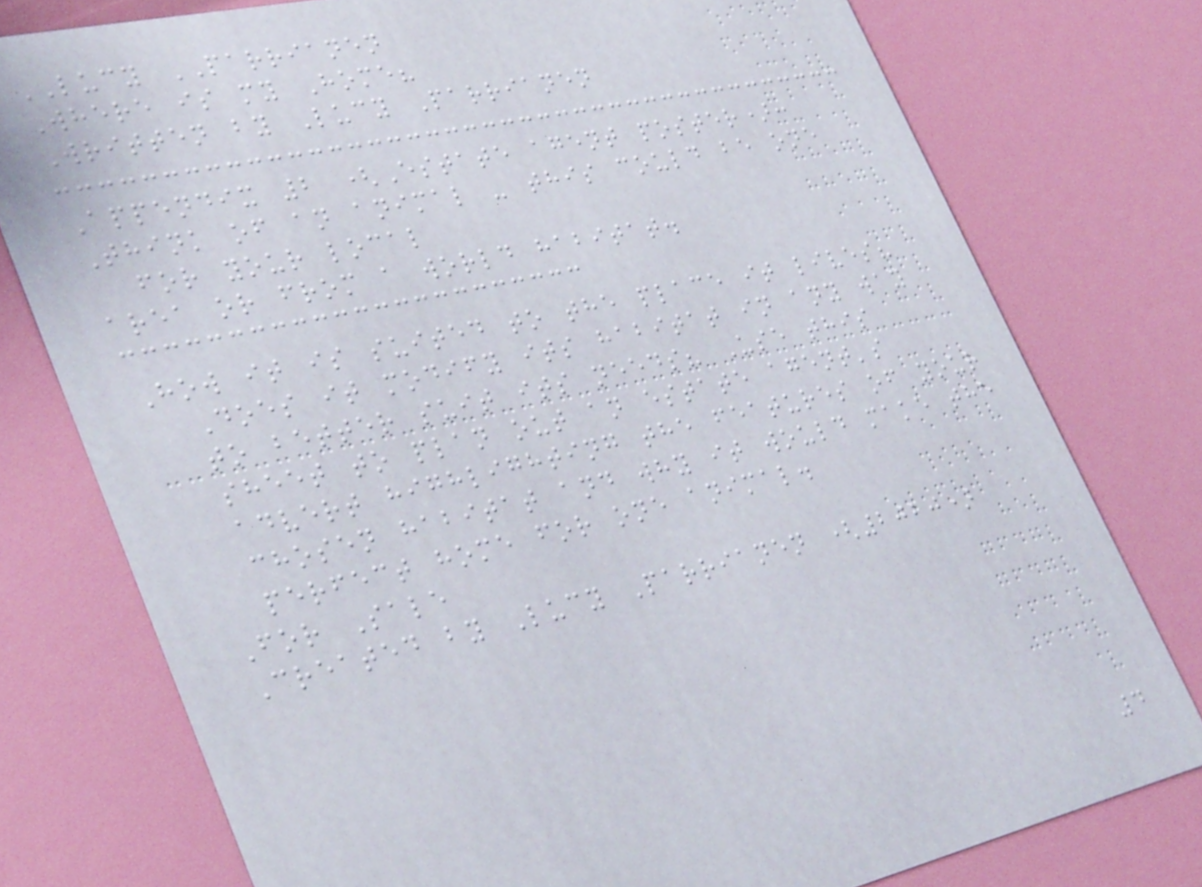LUCY PARRIANEN
Where is my Home?
Written by Lucy Parrianen
Appendix 2 (Estate agent poster):
Think of an animal - this could be one
for your local
area or from a world habitat.
How it is suited to the place it lives?
Does it modify its habitat in any way
to better suit its needs? Use this
sheet to plan out an estate agent's
advert highlighting the features of your
chosen habitat and why it would make the
perfect home for one animal.
For Sale
Created by Lucy Parrianen (2020)
4
